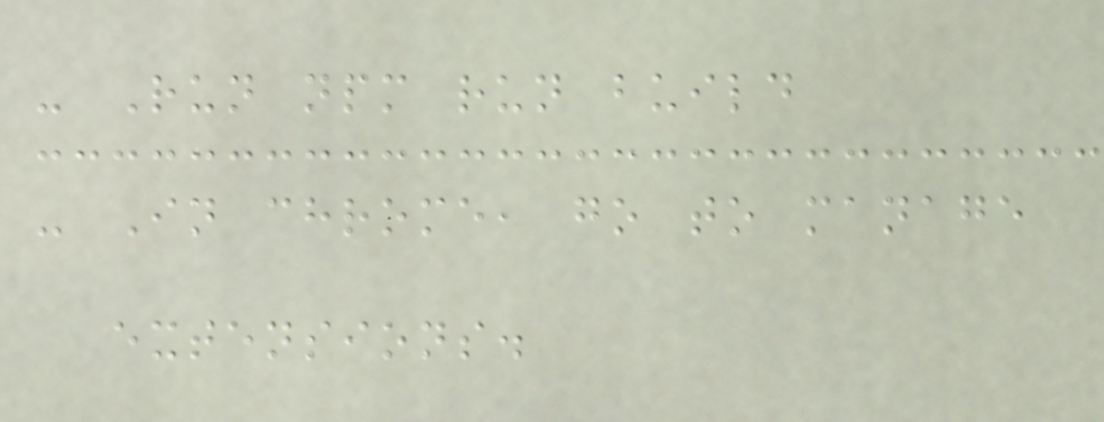- Run npm run build
- In chrome, go to manage
extensions.
